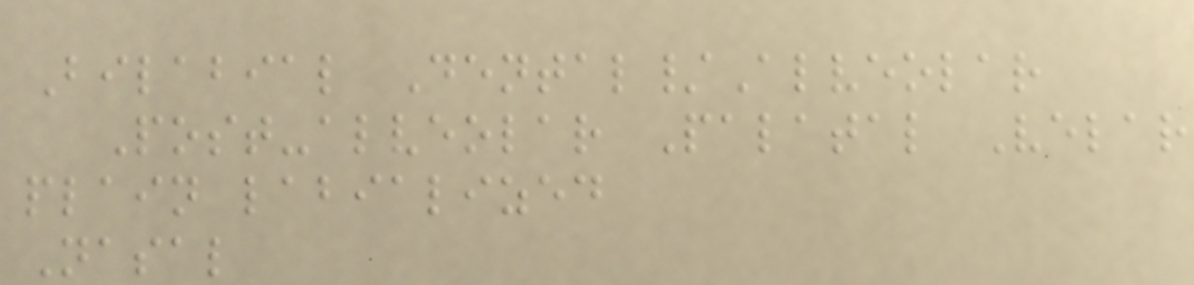Bilabial Dental/Alveolar
Post-alveolar Palatal Velar
plain labialized
Nasal
